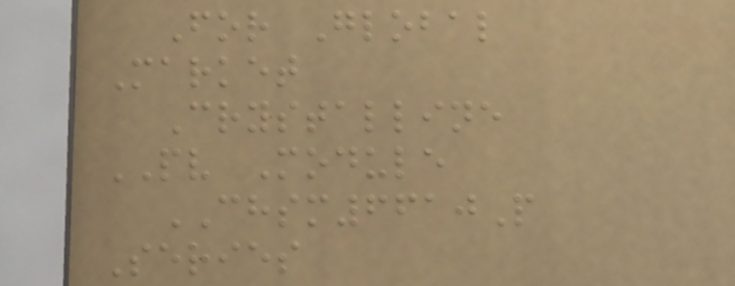For Global
Market
Crystalline
PV Module
CHSM6610P
Series
